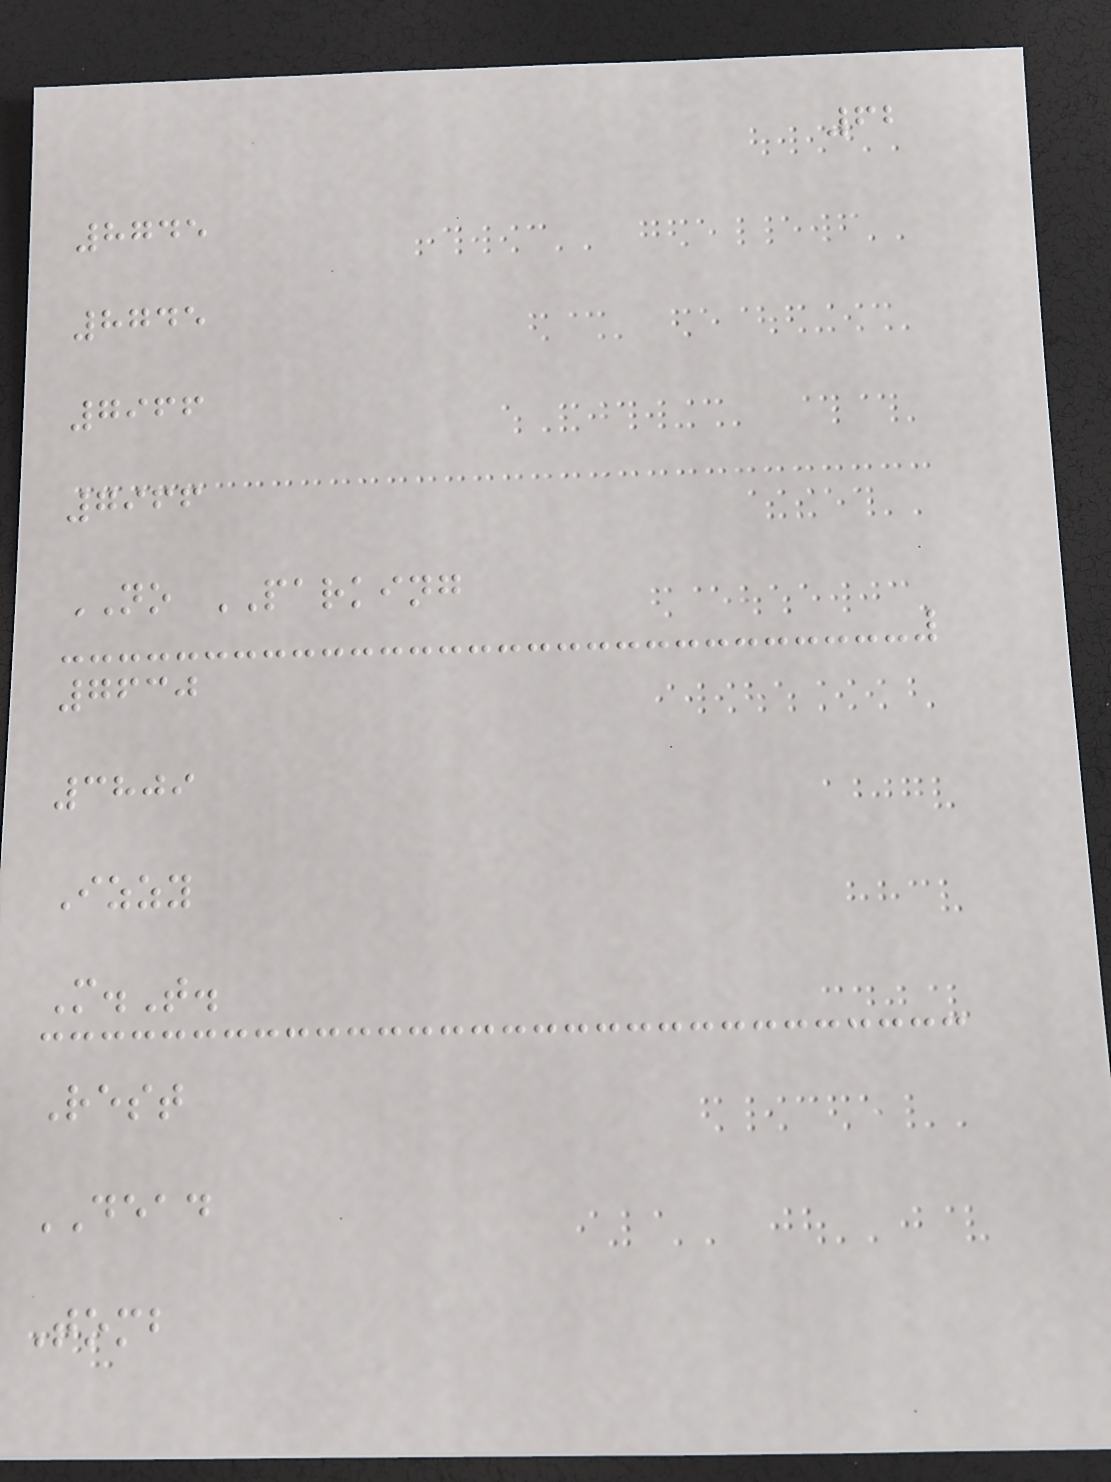62
8745
8745
7966
7966
NO PARKING
7630
3809
Izzy
M.T.
Rest
DEAD
Tomb
